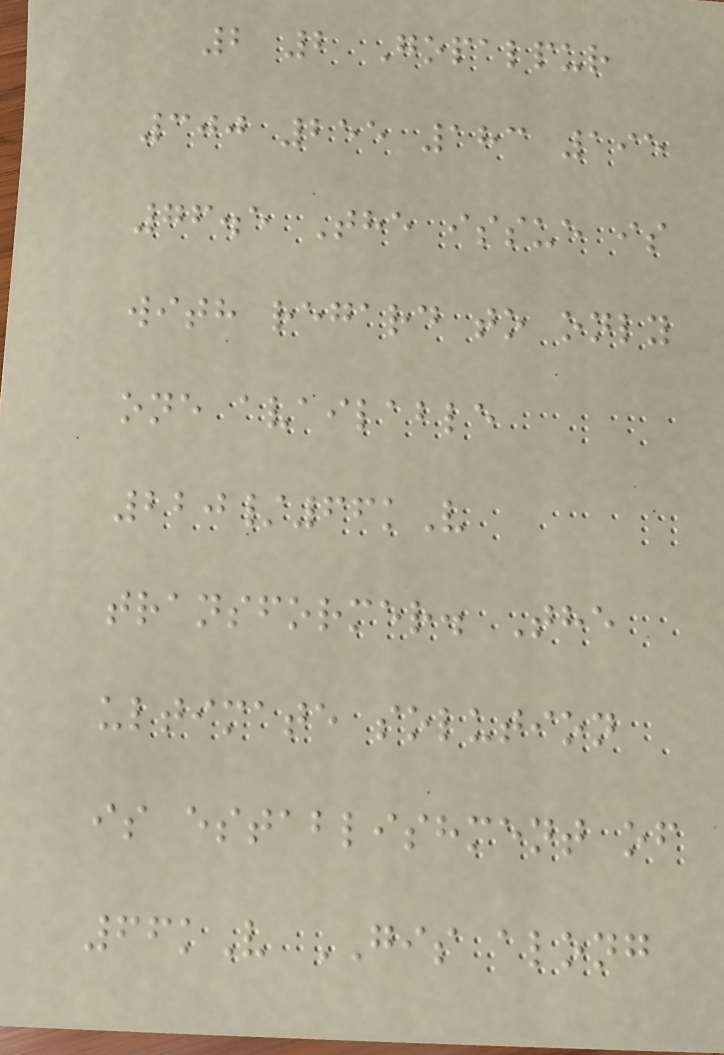2 2 Gopalpur
300 255 183 195
76.5 The issue is
with regard to only
one available
220/66kV
transformer. The
ultimate solution
is establishment of
66kV GIS along
